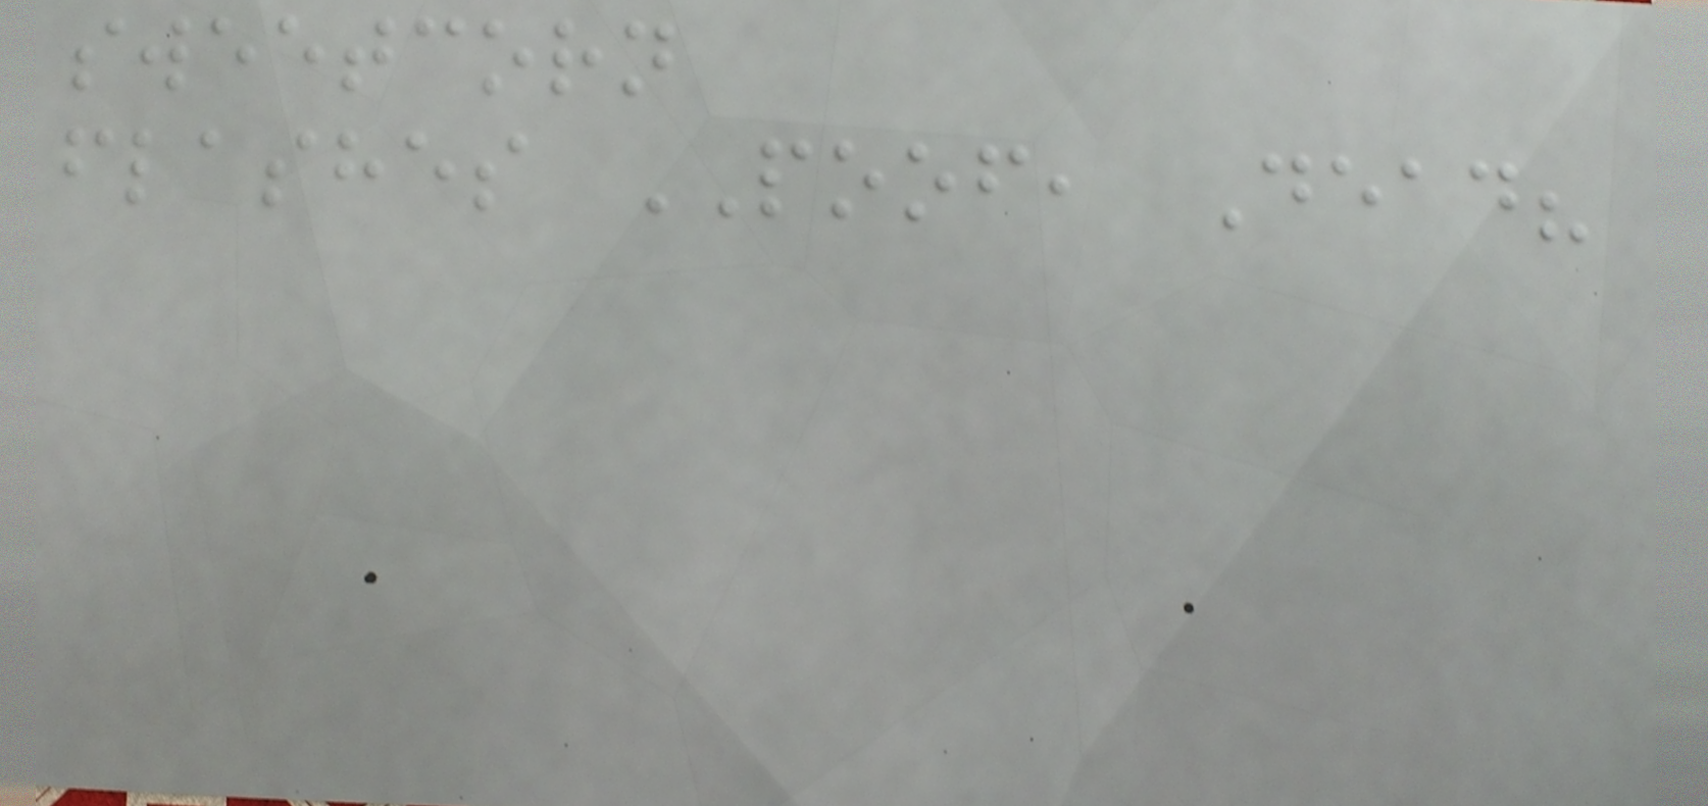sweetcorn
flashes POOF, Dead?
